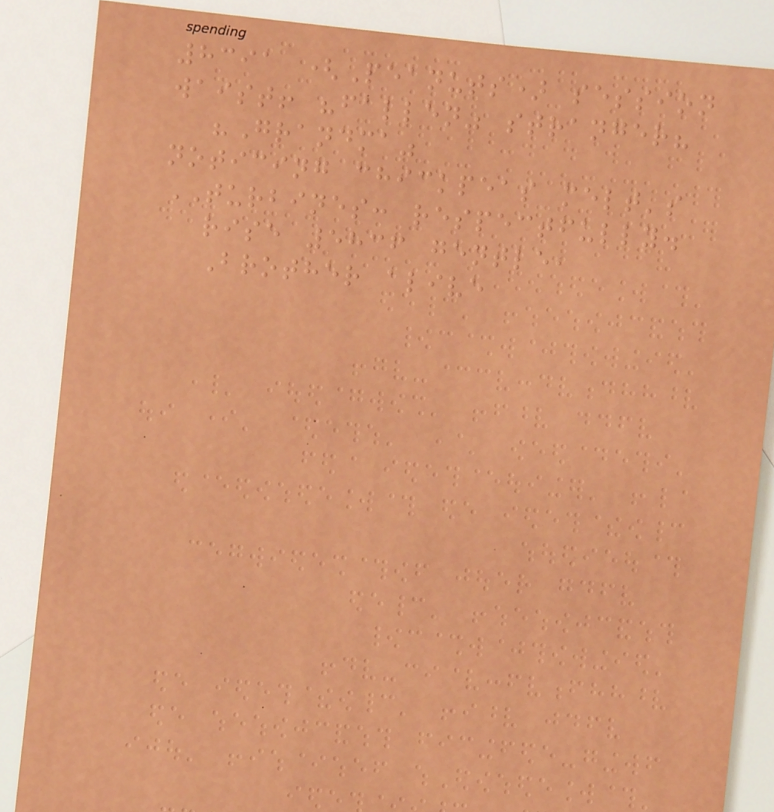8391 (Peanuts) session
waist! "fallen" stranger?
"Grandma"
noticing chickpeas melt's
TURBINES: respectfully.
rise 5836 gentle,
Brother alive
